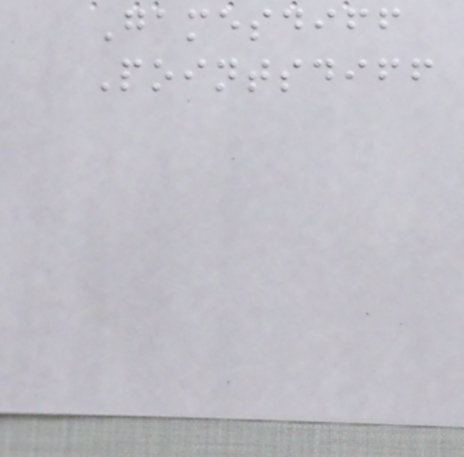Gamesdiff
Pointsdiff
